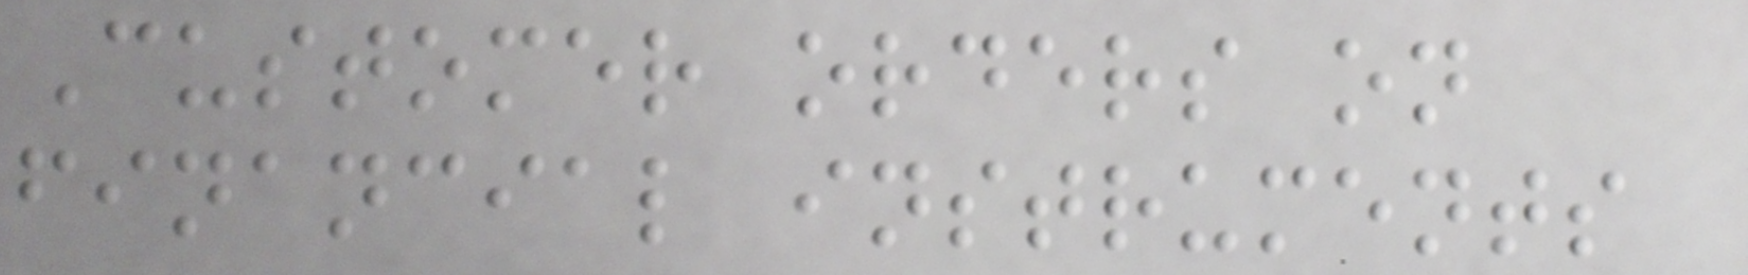Customer orders on
financial instruments
